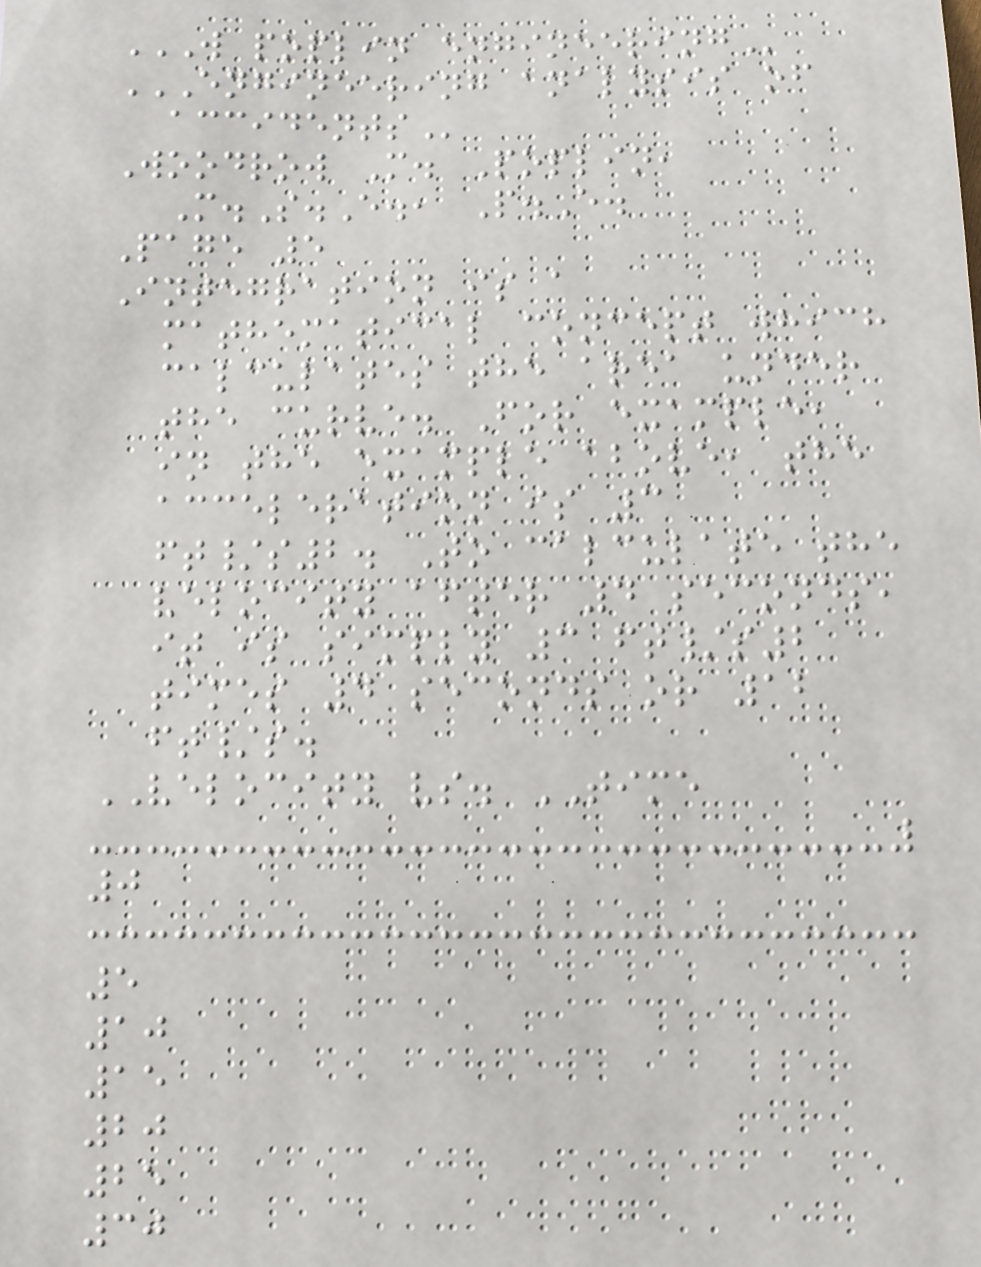W POPLIN ENGINEERING
ENGINEERING ANALYSIS OF
ACCIDENTS
Woodrow M. Poplin,
M.S.E., P.E.
Page 5
Integration is a
mathematical concept which
calculates the area under
the curve. For example,
in the example above, the
acceleration is 3
ft/s2. To calculate the
velocity after 4 seconds,
it is simply 3 ft/s2
times 4 seconds or 12
ft/s.
VELOCITY vs. TIME
0
5
10
15
20
25
30
